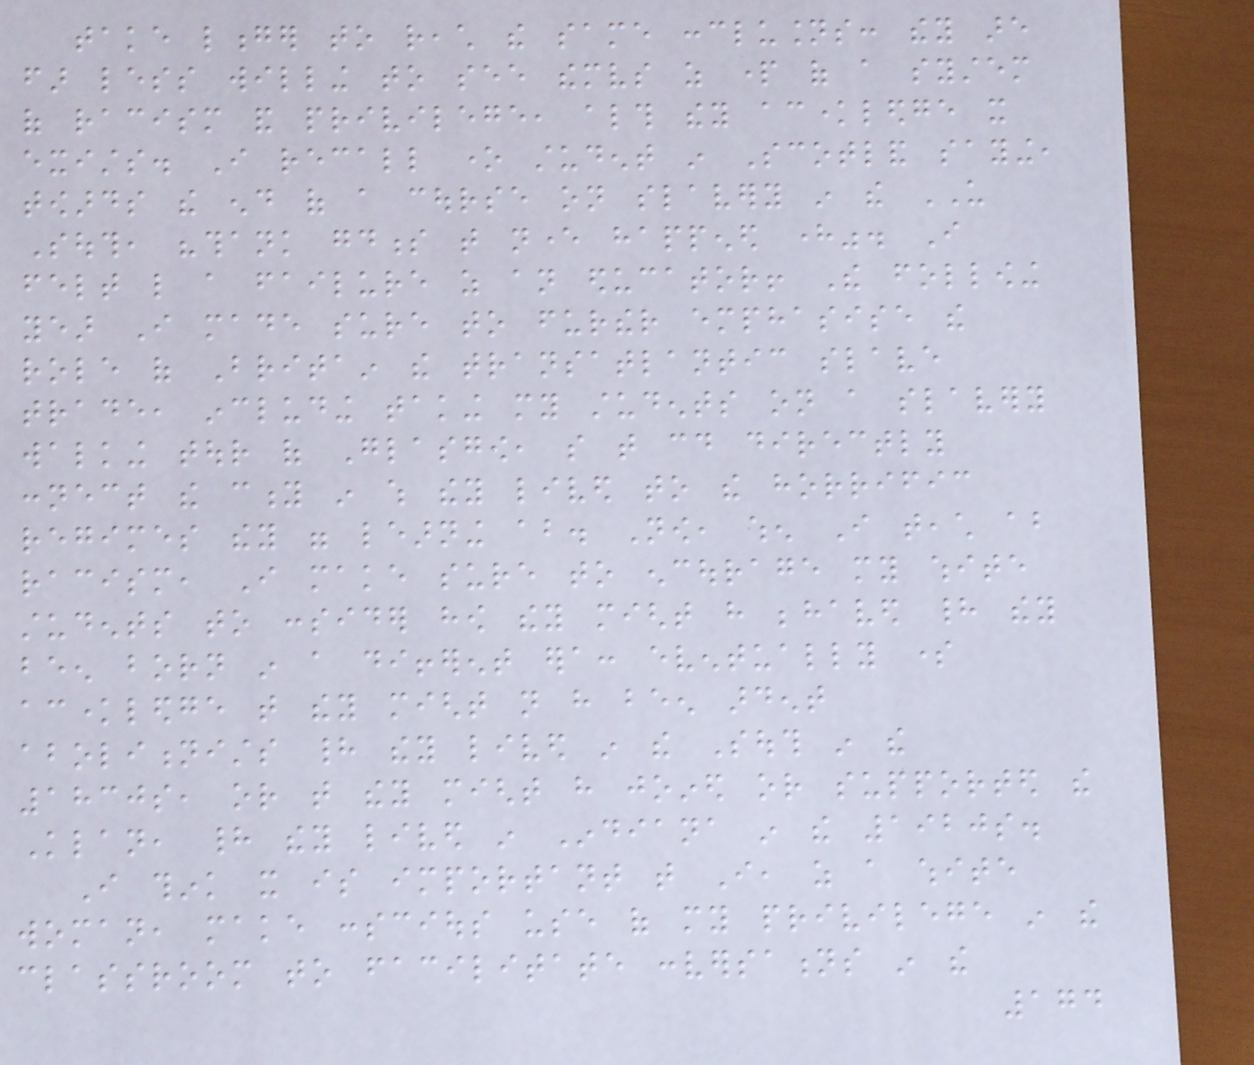take longer to reach the same conclusions: they are
far less willing to see themselves as part of a system
of racism and privilege, although they acknowledge it
exists. I recall one student in Scotland saying,
towards the end of a course on slavery in the US
South, "thank goodness that never happened here". I
felt like a failure as an educator! The following
year I made sure to further emphasise the
role of Britain the transatlantic slave
trade, including taking my students on a slavery
walking tour of Glasgow, so that could directly
connect the city in which they lived to the horrific
regimes they were learning about. Now, when I teach about
racism, I make sure to encourage my white
students to consider how they might have behaved had they
been born in a different era: eventually some
acknowledge that they might not have been ardent
abolitionists had they lived in the South in the
1830s, or that they might have joined or supported the
Klan, had they lived in Indiana in the 1920s.
I think it is important that I, as a white
woman, make conscious use of my privilege in the
classroom to facilitate conversations in the
174
